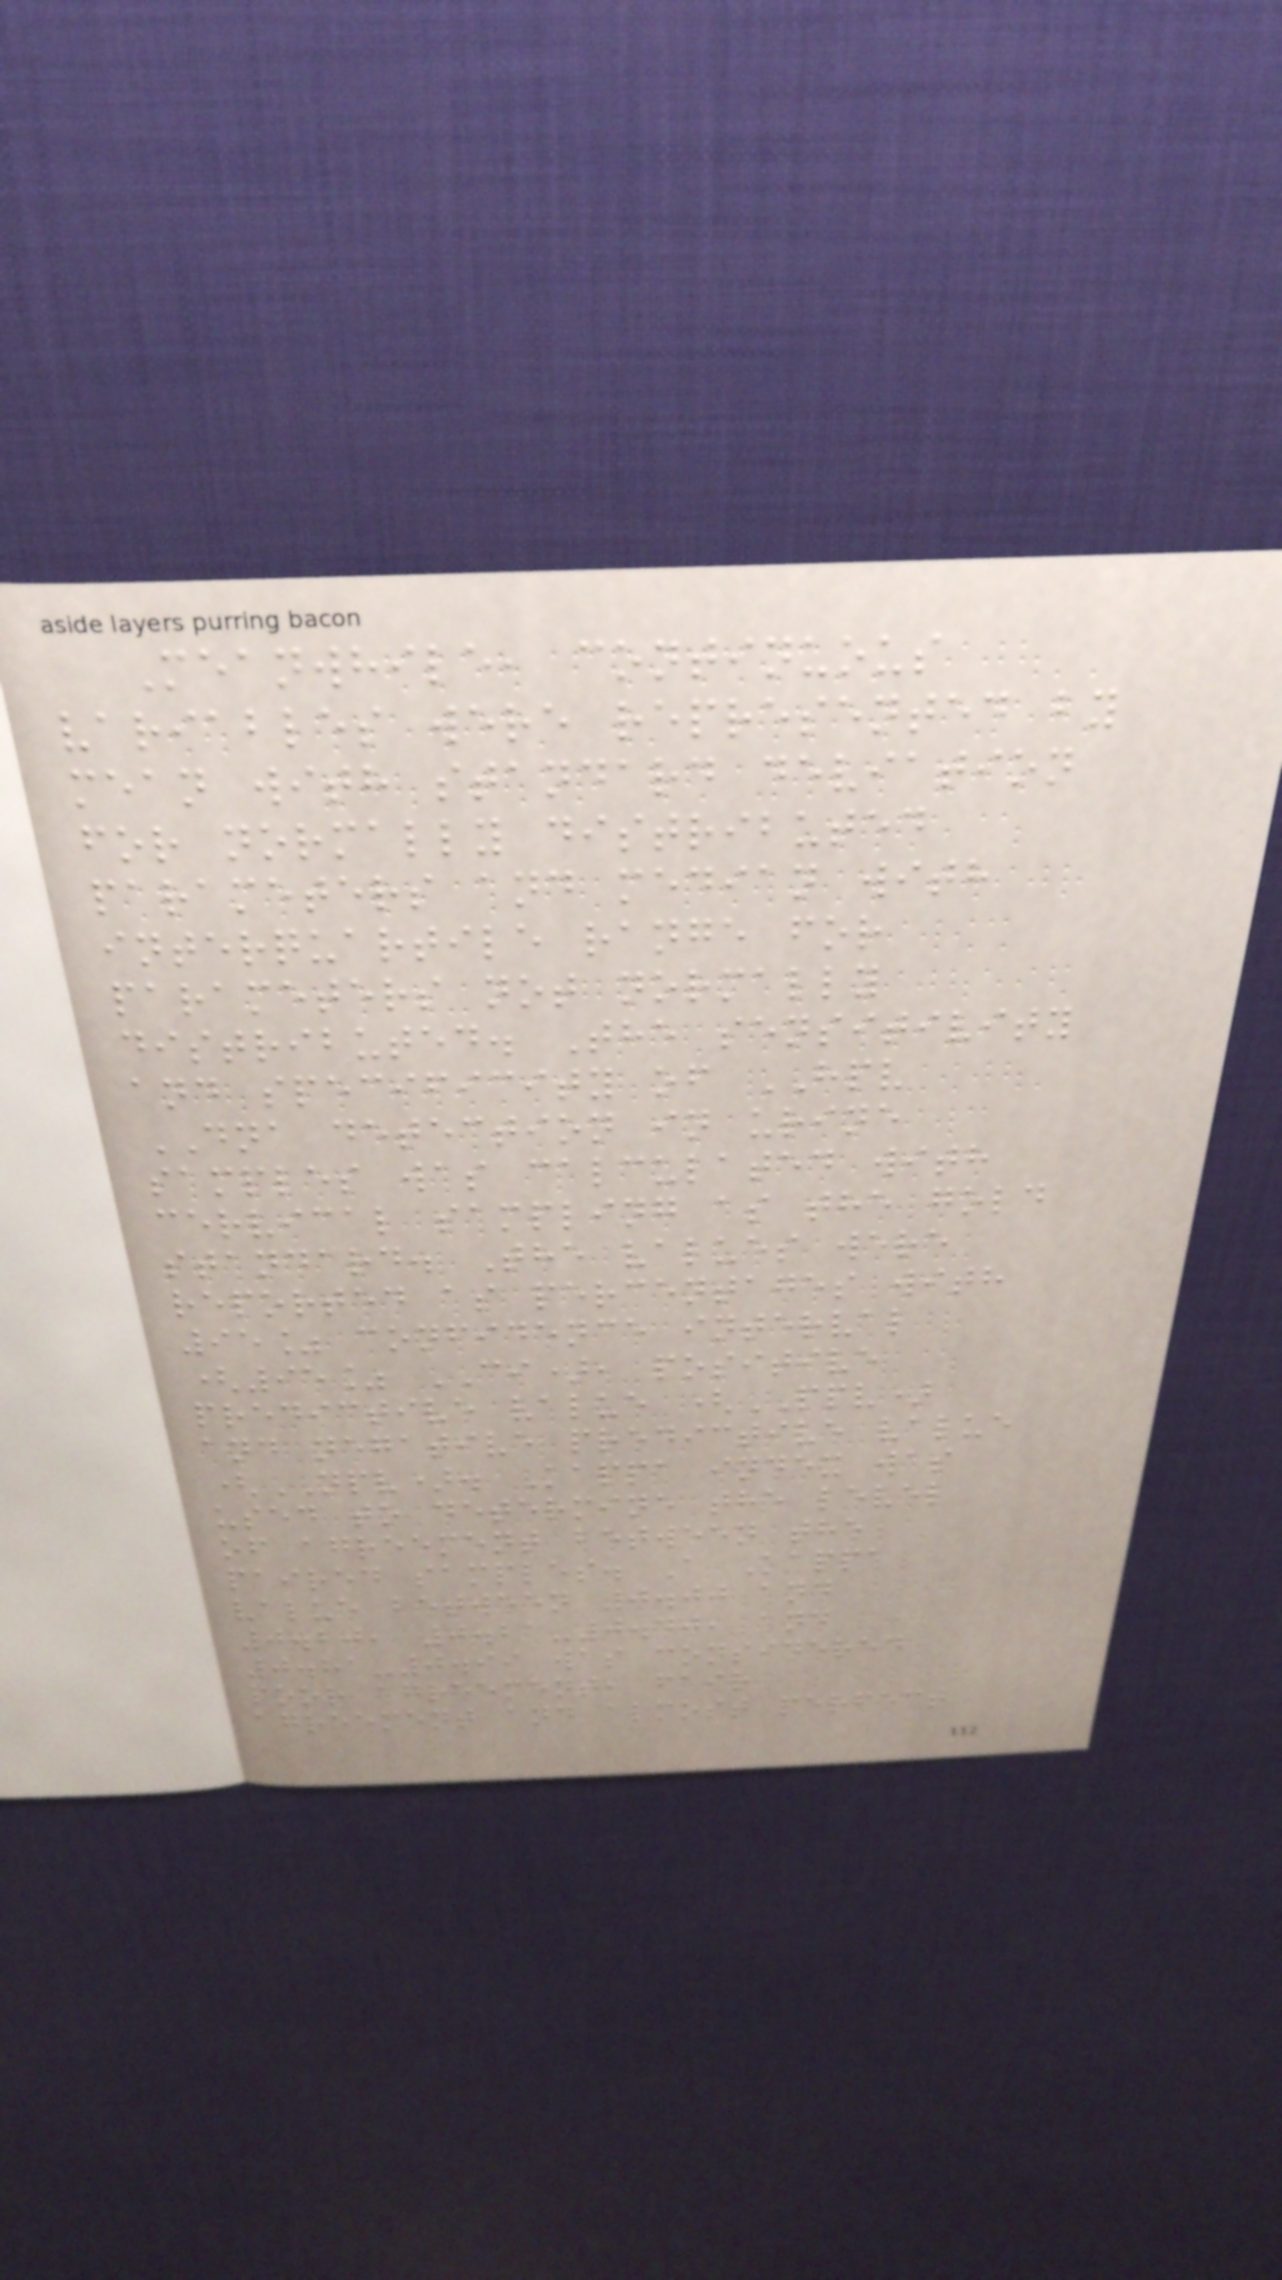Meanwhile, continuous
variables were represented by
mean with standard deviation
for normally distributed
parameters and median with
interquartile range for
parameters not normally
distributed. The sensitivity
and specificity of HPV
DNA detection in urine
samples was calculated with
cervical sampling as the gold
standard. The values were
reported as percentages with
95% confidence interval
(95% CI), positive
predictive value (PPV)
and negative predictive value
(NPV). Kappa index was
used to determine the level
of agreement between the
paired samples. A Kappa
value between 0.00 and
0.20, 0.21-0.40, and
0.81-0.99 was considered
poor agreement, fair
agreement and almost perfect
